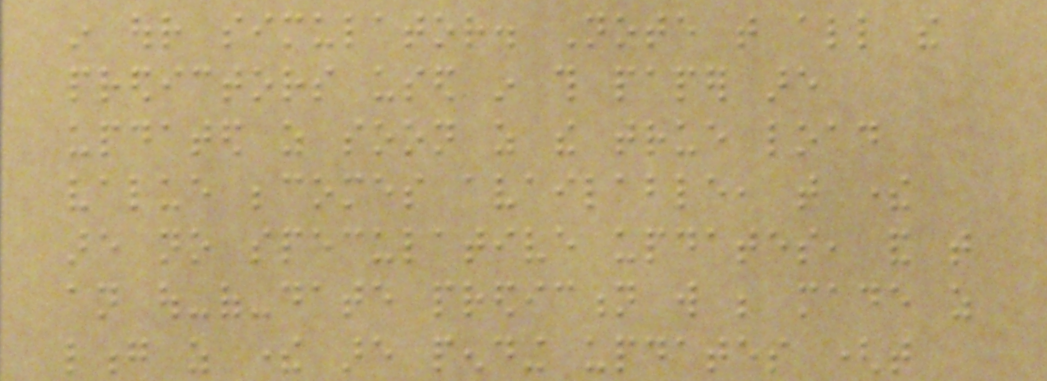in our simulator. Note that all the
predictors used in this paper are
updated as soon as the true load
value becomes available, that there
are no speculative updates, and that
an out-of-date prediction will be made as
long as there are pending updates (that
